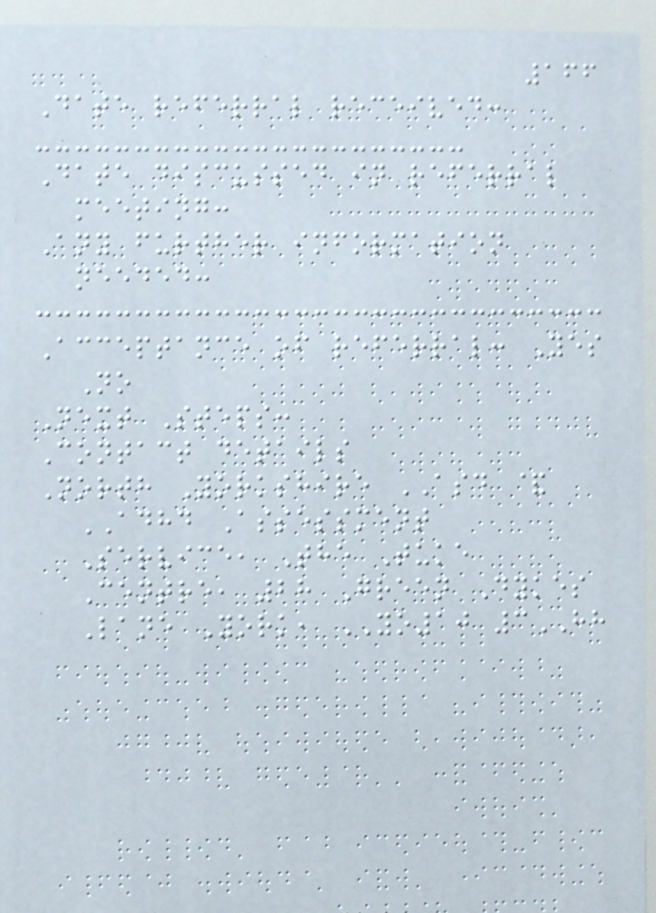166
Date referral received:
Date discussed in referral
meeting:
Any further information
needed:
Acceptance of referral: Yes
No
Next Steps:
Contact details
North Yorkshire ASD &
ADHD Assessment
Service, The Tuke
Centre, 28 Green Dykes
Lane York, YO10 3HH
